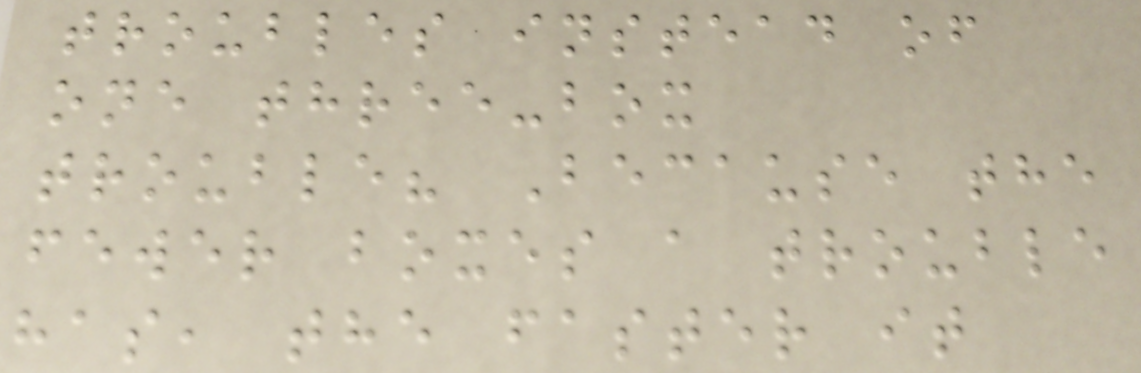troubles instead of
one three-box
trouble? Because the
fewer boxes a trouble
has, the faster it
